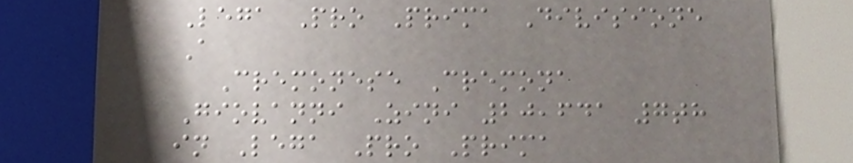Lega Pro Prima Divisione
A
Cremonese Cremona
Giovanni Zini 20,641 7th
in Lega Pro Prima
